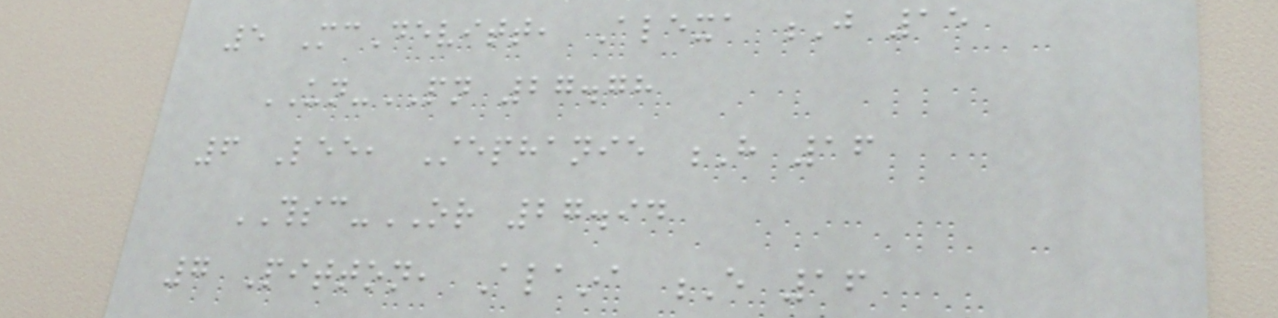5 McDevitt, Alexa J 15
UN-PN 27.78
6 Lee, Stephanie H 16
THSC-OR 27.94
7 Pitton, Alaina E 16
